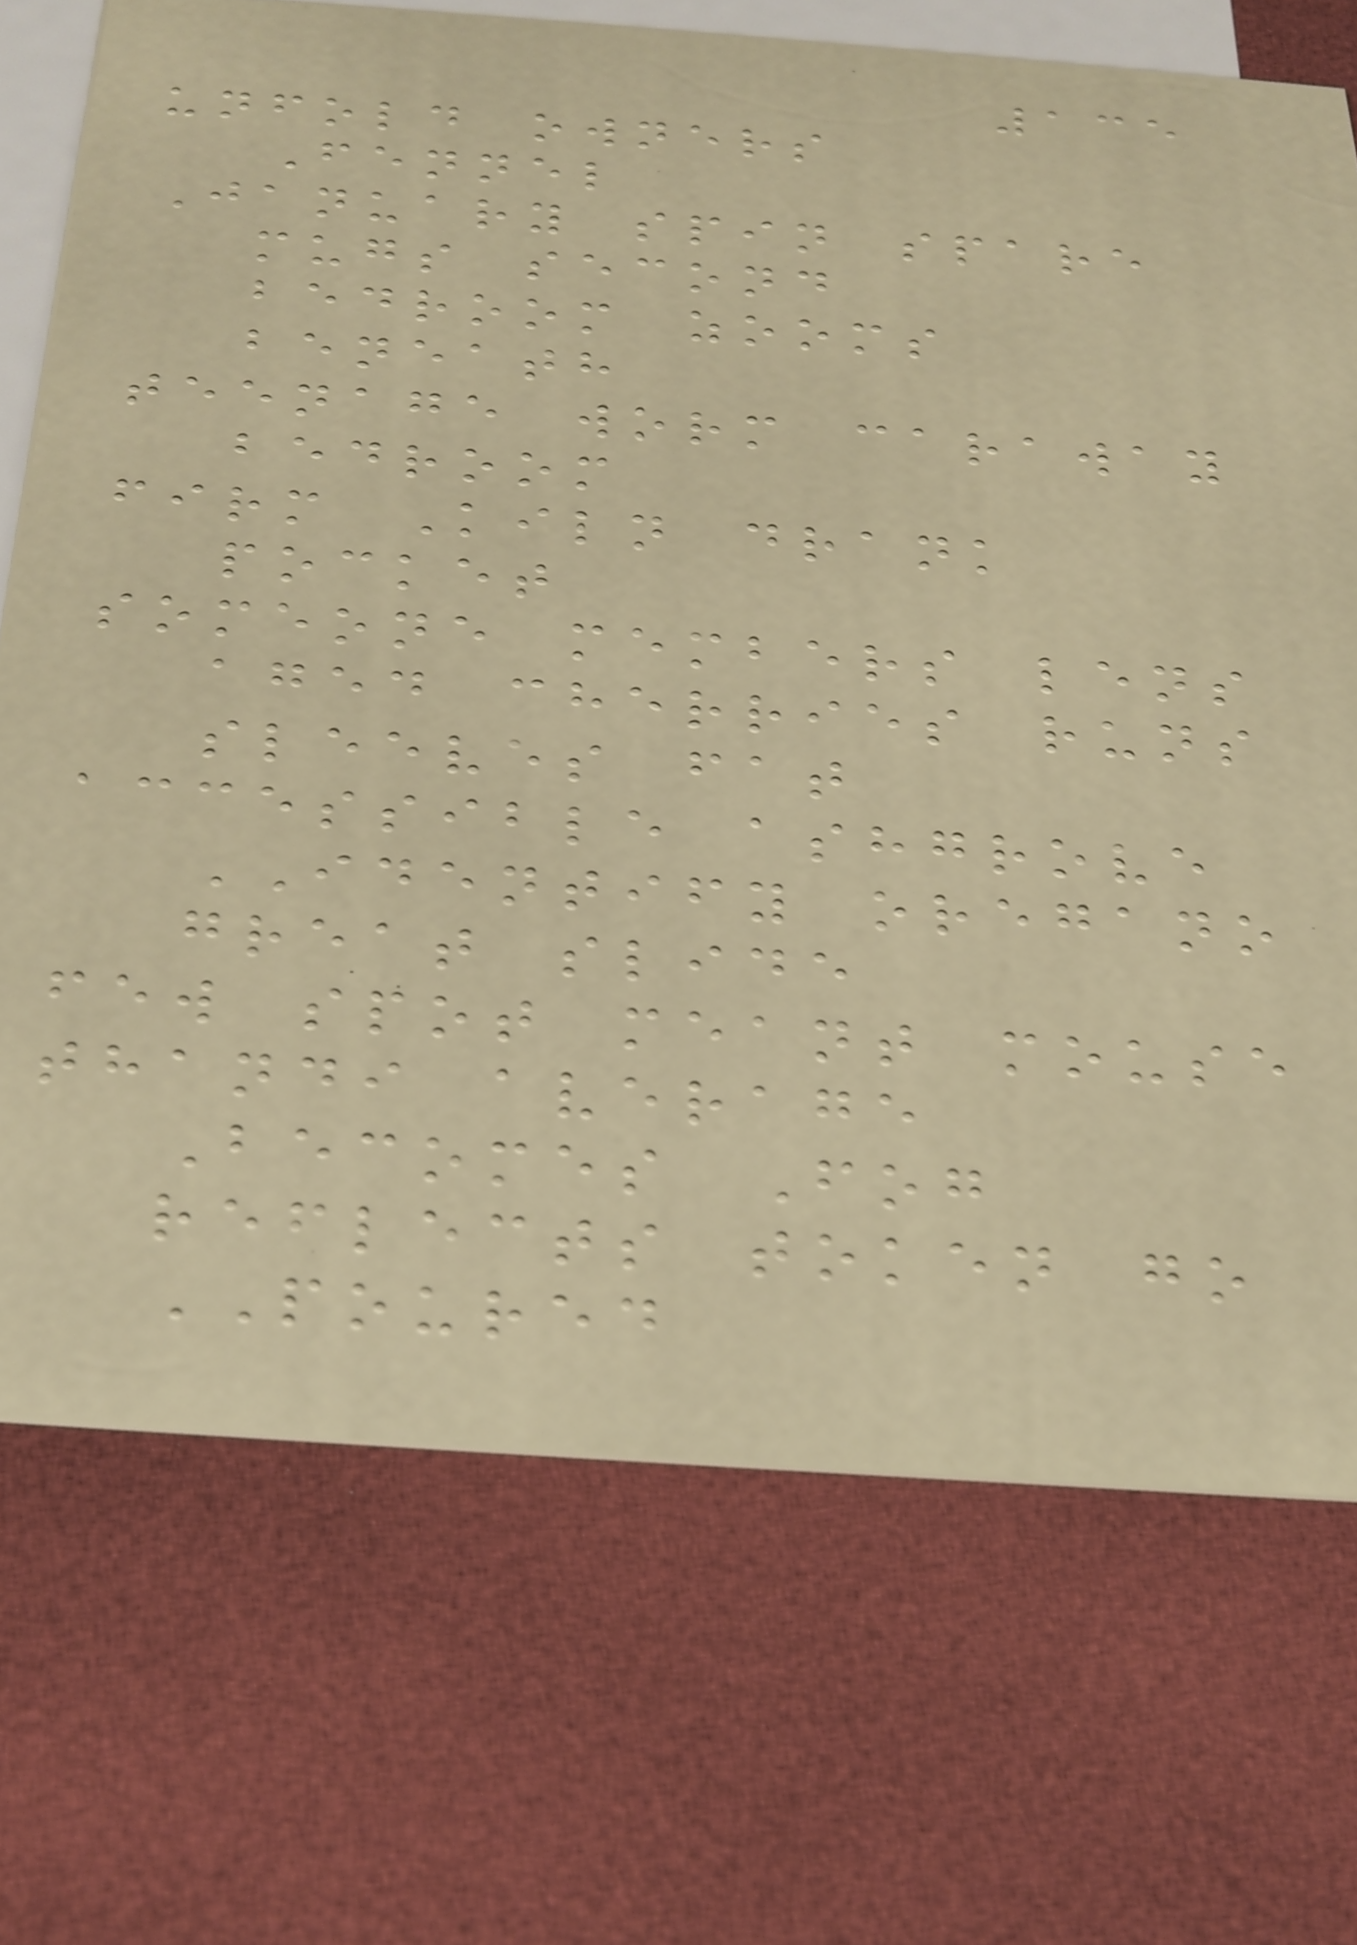135
unfold owners
Fennel
January spin spare
mugs second
bedroom zooms
beneath
teenage worm caraway
bedroom
firm Kiln drank
pocket
someone members lens
aged cherries runs
sleeves fat
accessible ashgrove
IDENTIFY oregano
great slide
few spot meant mouse
thandi average
Becomes Fog
reflects token go
POURED
